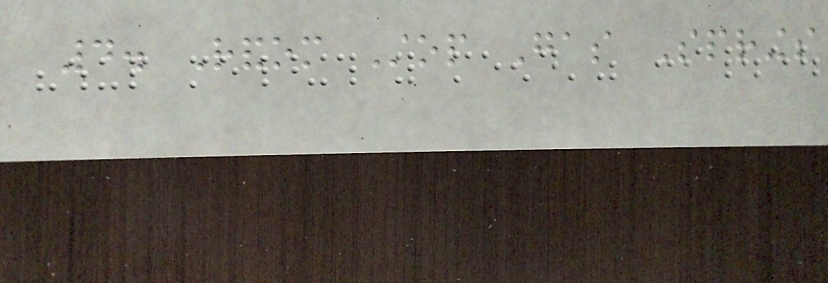4. Random Stop Gas Springs
